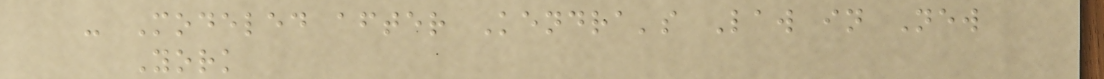- Modeled after Kendra's Law in New
York
